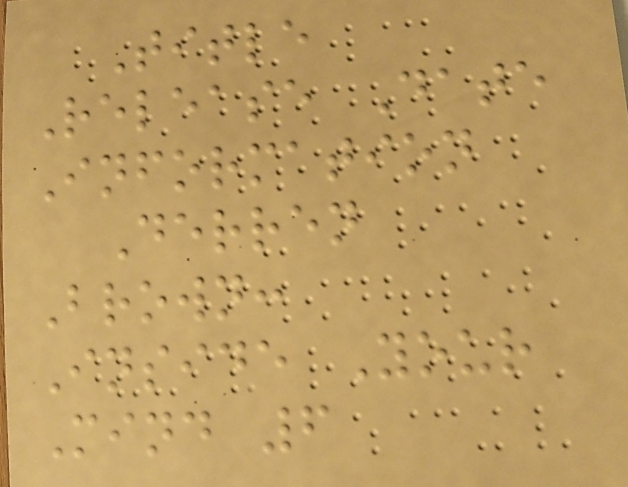Title
Release Date
Information
Derren
Brown:
Inside Your
Mind 6
